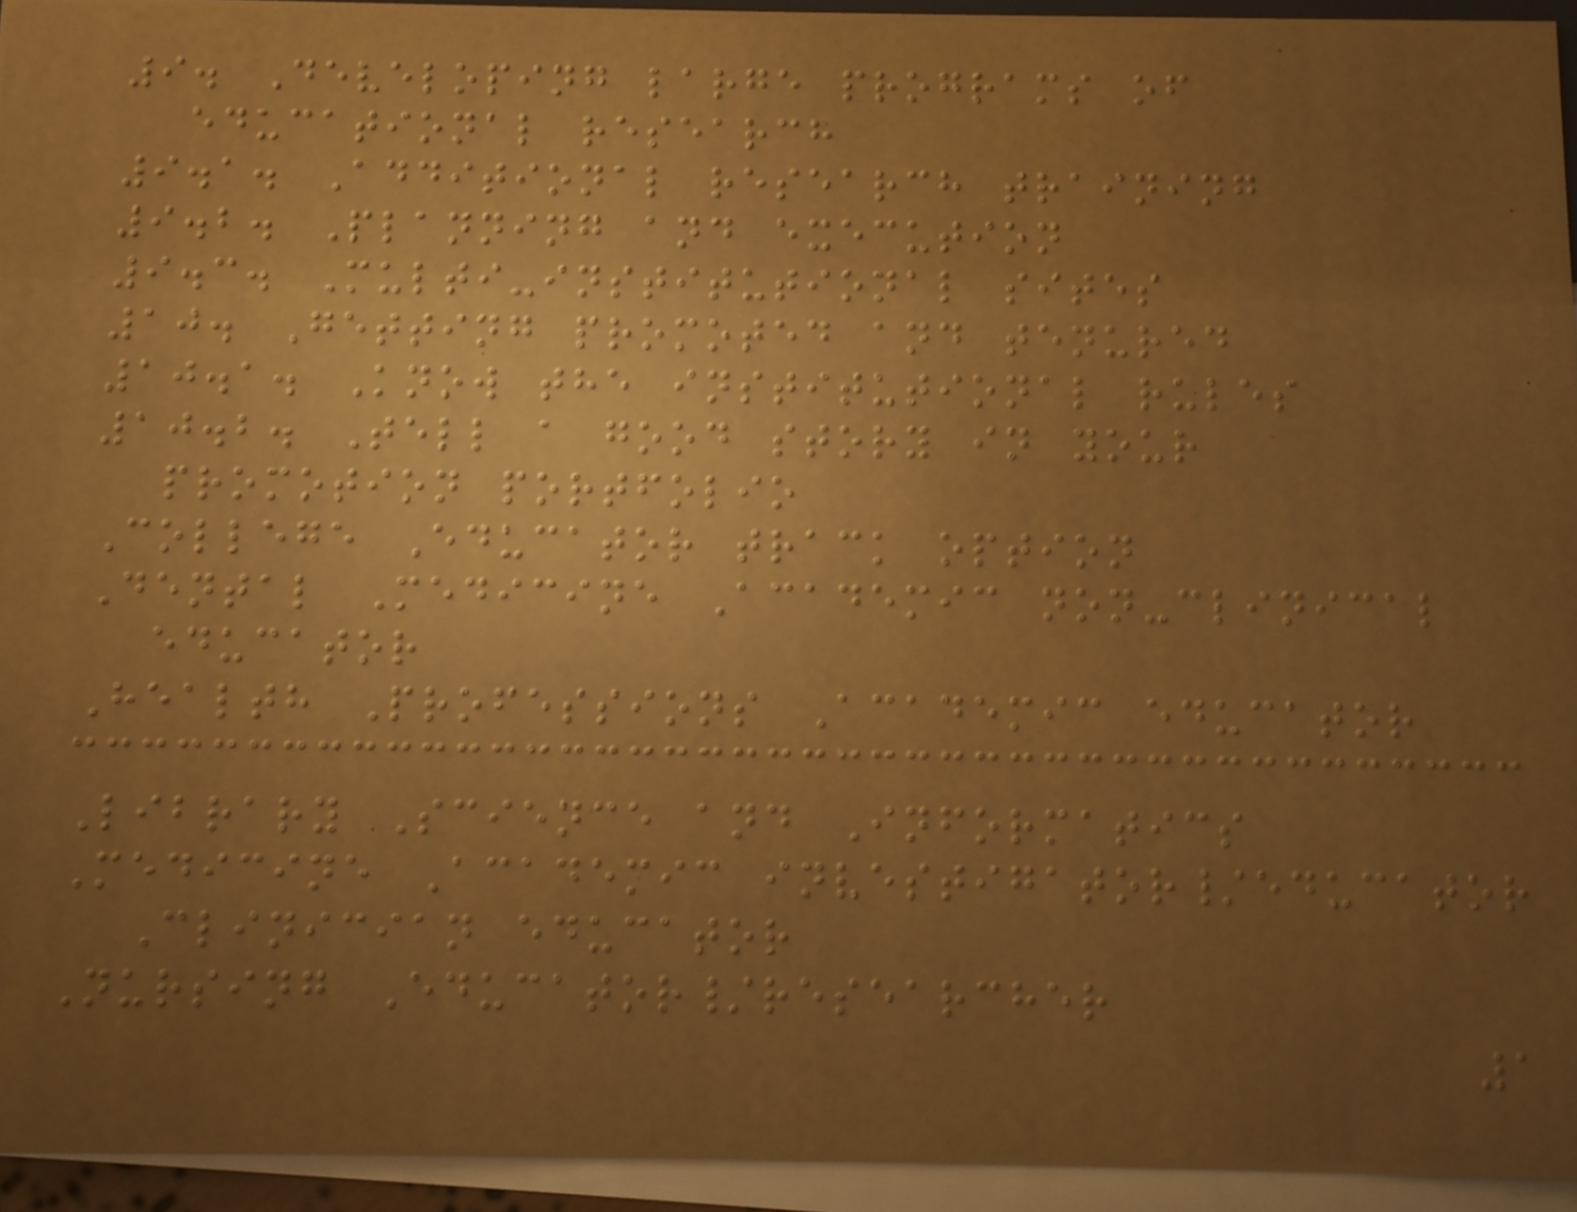9. Developing large programs of
educational research
9.1. Additional research training
9.2. Planning and execution
9.3. Multi-institutional sites
10. Getting promoted and tenured
10.1. Know the institutional rules
10.2. Tell a good story in your
promotion portfolio
College Educator track option
Dental Medicine Academic non-clinical
educator
Health Professions Academic educator
Library Science and Informatics
Medicine Academic investigator/educator
Clinician educator
Nursing Educator/researcher
1
